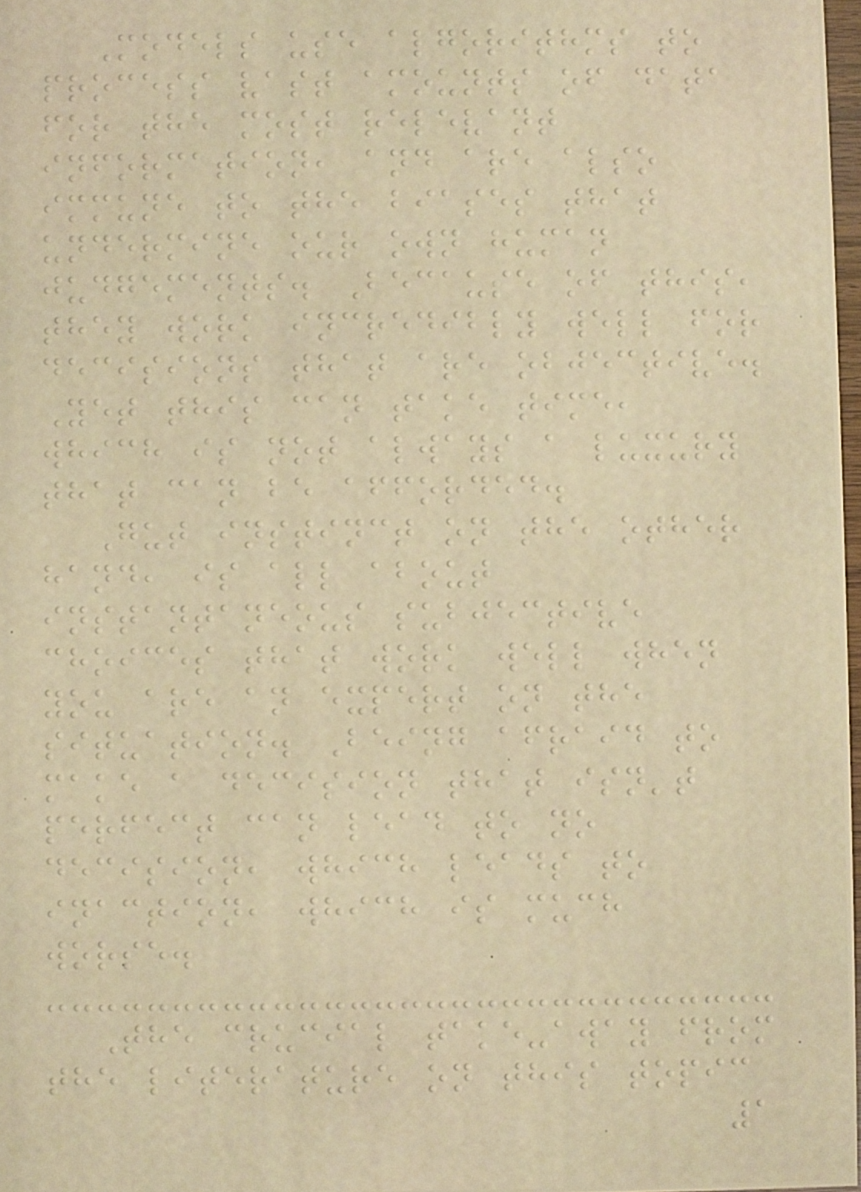Models use algorithms to
process vast amounts of data
for the most relevant
information, and are also
immune to the biases that
undermine our own human
judgements. Because of this,
they work incredibly well for
decisions that are objective.
Yet this can take time,
which is not always a luxury
that can be afforded.
Gut instinct on the other
hand, is all about
instantaneous subjective
choices that work well when
you are an expert on the
situation. Being afraid to
make a decision that isn't
perfect can lead to no
decision, which leads to
inaction, which is much
worse.
The crucial take-away from
the literature on this topic
1
